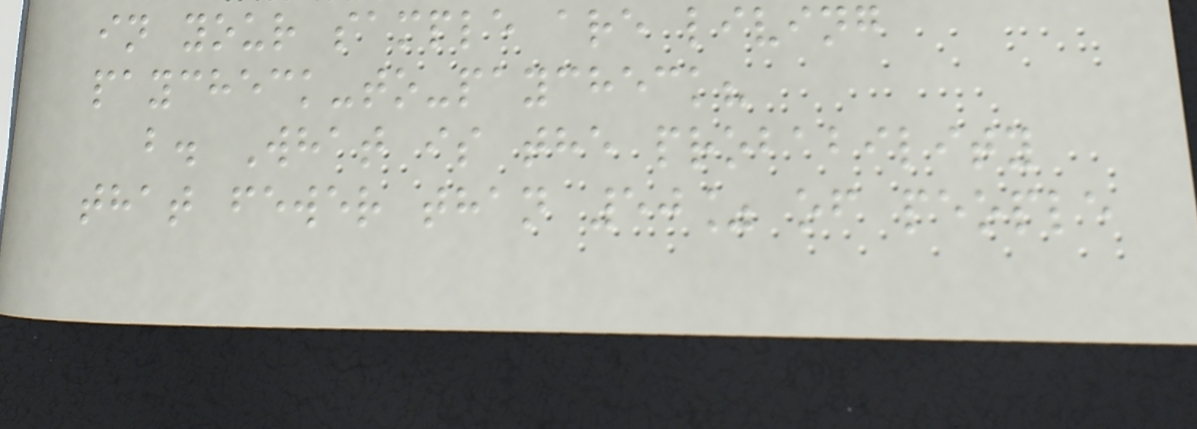in your sample are living
paycheck-to-paycheck?
b. What is the probability
that fewer than 50% of people
